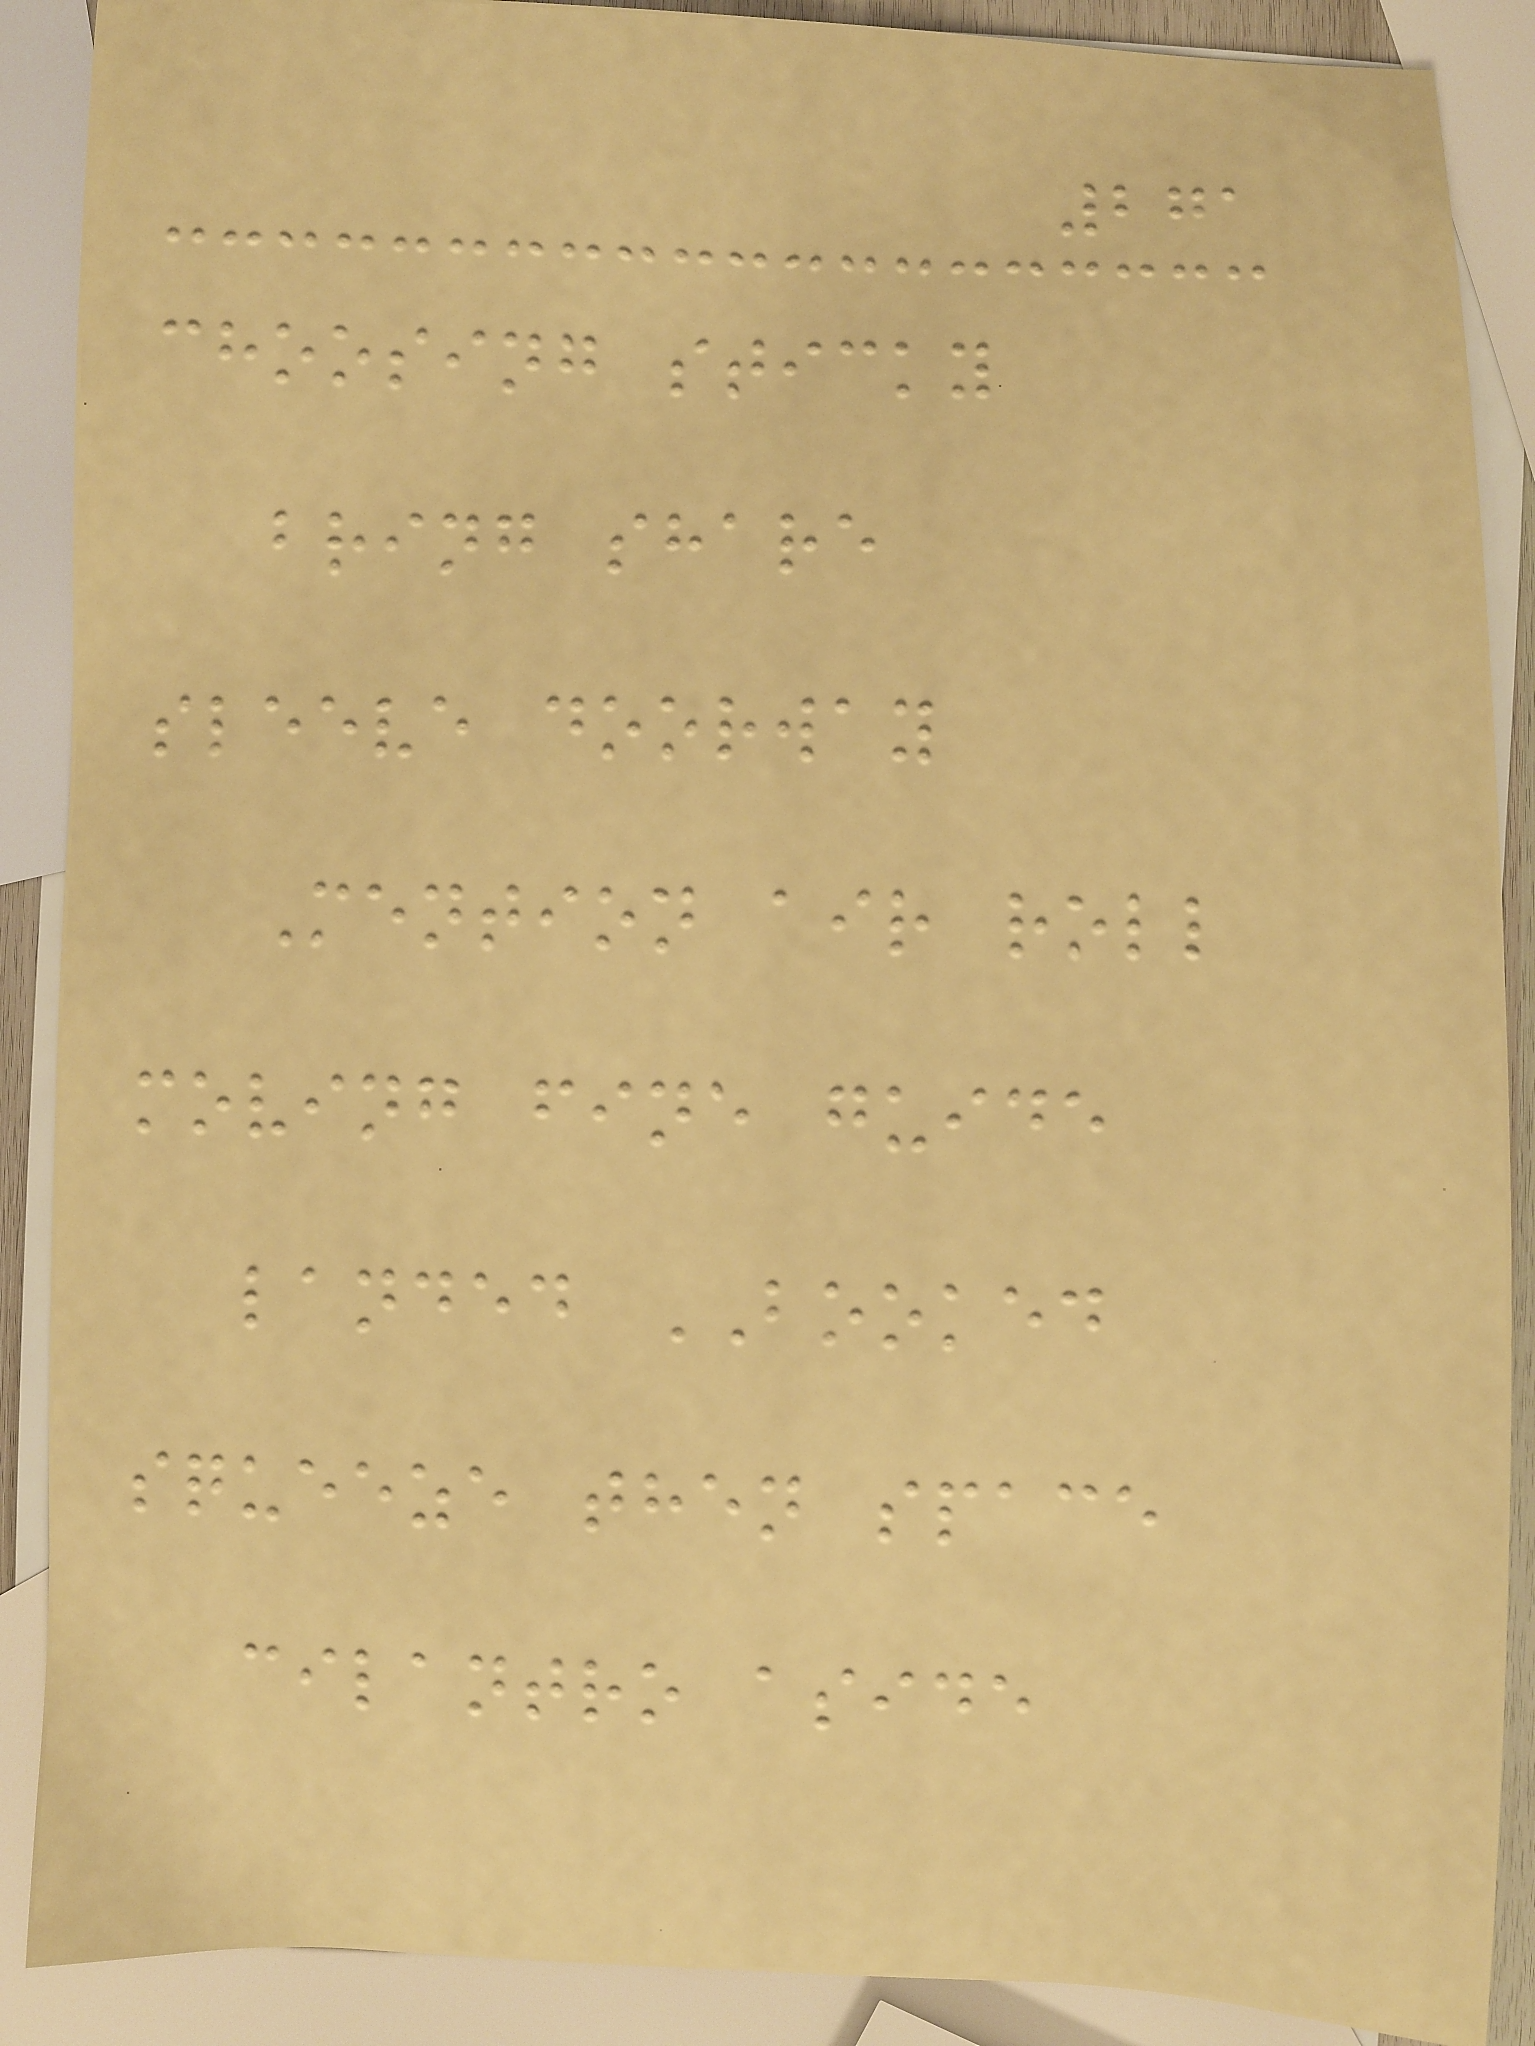271
choosing sticky
bring share
sleeve doorway
Mention air roll
moving fine guide
landed BOOKED
squeeze then space
cilantro aside
